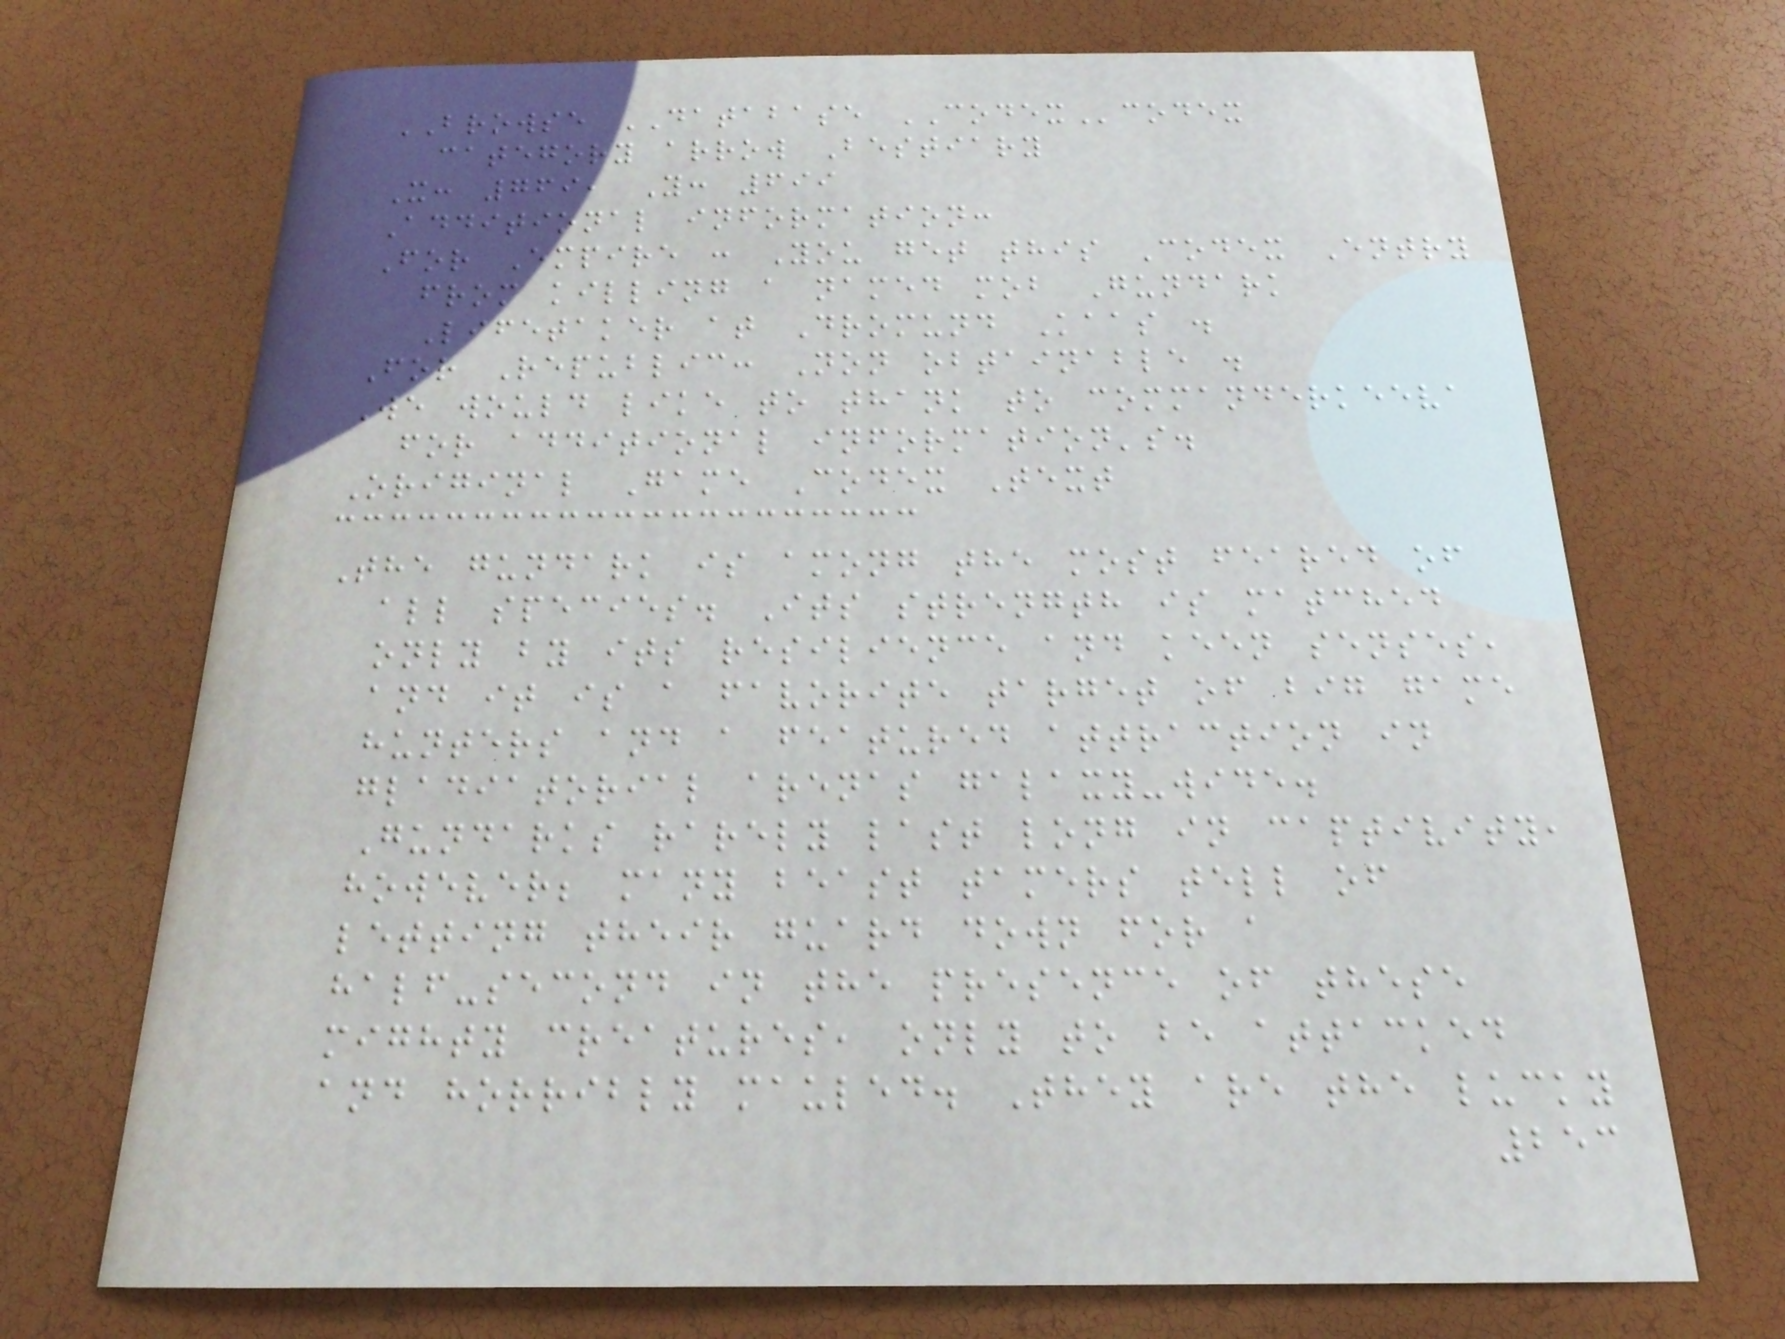BROWSE DATABASE CODEXcodex
category arrow Bestiary
X: 769, Y: 699
Additional information:
For Empire : You get this Codex Entry
from killing a named mob Gundark
Lifetaker at Dromund Kaas .
For Republic: Non obtainable .
We would like to thank to commanderkeeva
for additional information's.
Original Game Codex Text
The gundark is among the most feared of
all species. Its strength is matched
only by its resilience and keen senses,
and it is a favorite target of big game
hunters and a featured attraction in
gladiatorial arenas galaxy-wide.
Gundarks rarely last long in captivity,
however; many beast tamers tell of
letting their guard down for a
half-second in the presence of these
mighty creatures, only to be attacked
and horribly mauled. They are the lucky
253
